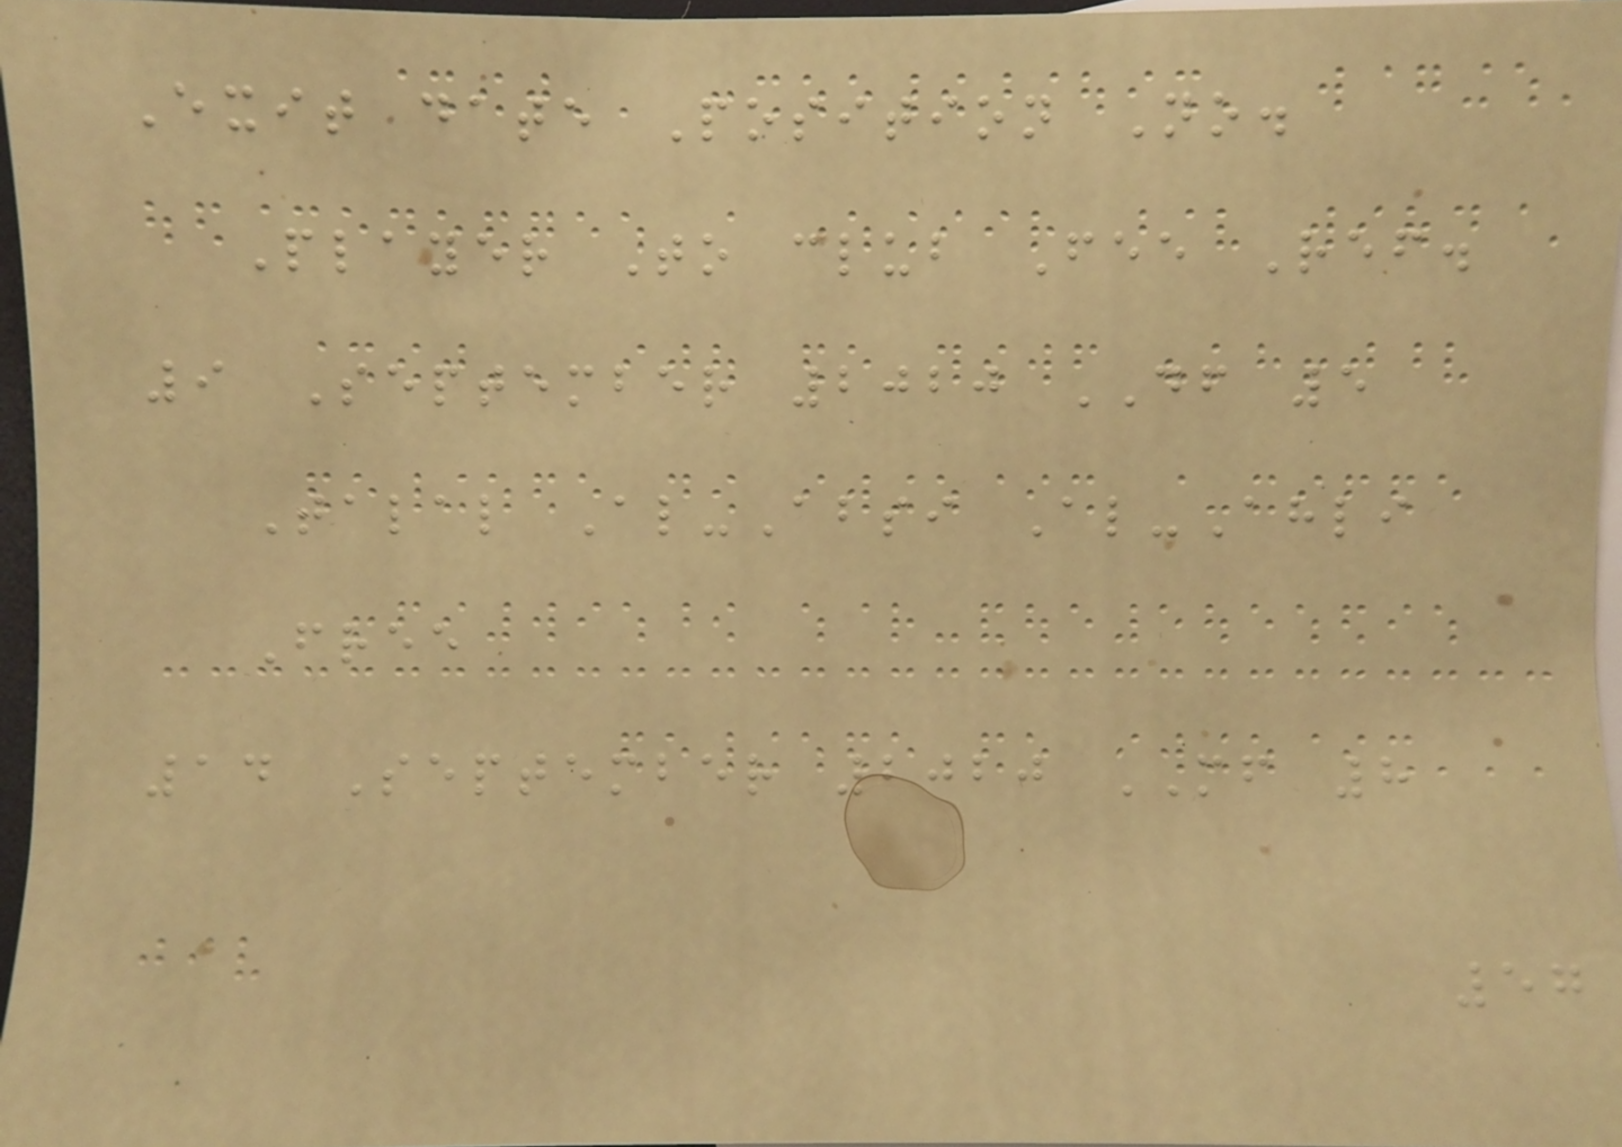Exit date Position No.
Player To club Fee Ref.
9 September 2020 DF 5
Talal Al-Absi Al-Ahli
Free
14 September 2020 MF 8
57
